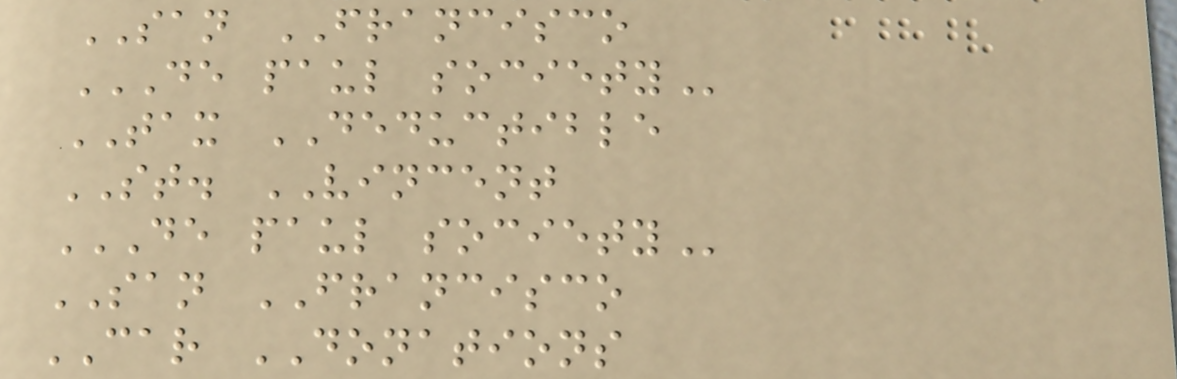SAN FRANCISCO
DE PAUL SOCIETY
TAX DEDUCTIBLE
ST. VINCENT
DE PAUL SOCIETY
SAN FRANCISCO
CAR DONATIONS
